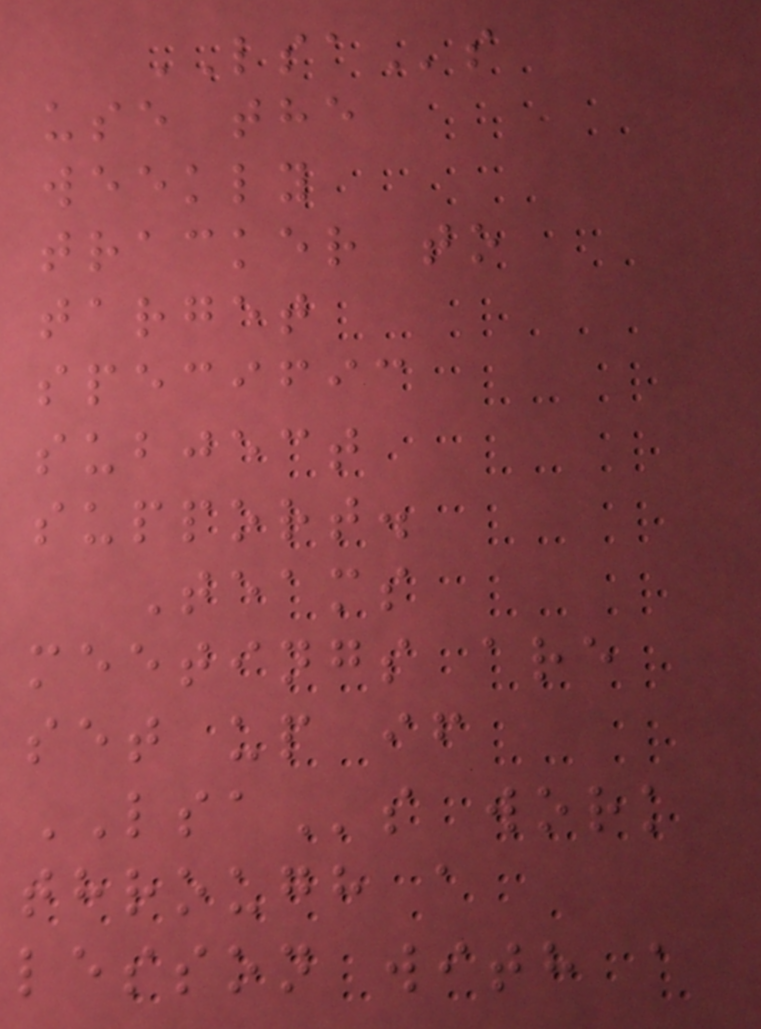LSAs
use the
weekly
tracker to
target
specific
subject
support.
Teams
meetings are
set up if
LSAs work
through a
lesson with a
